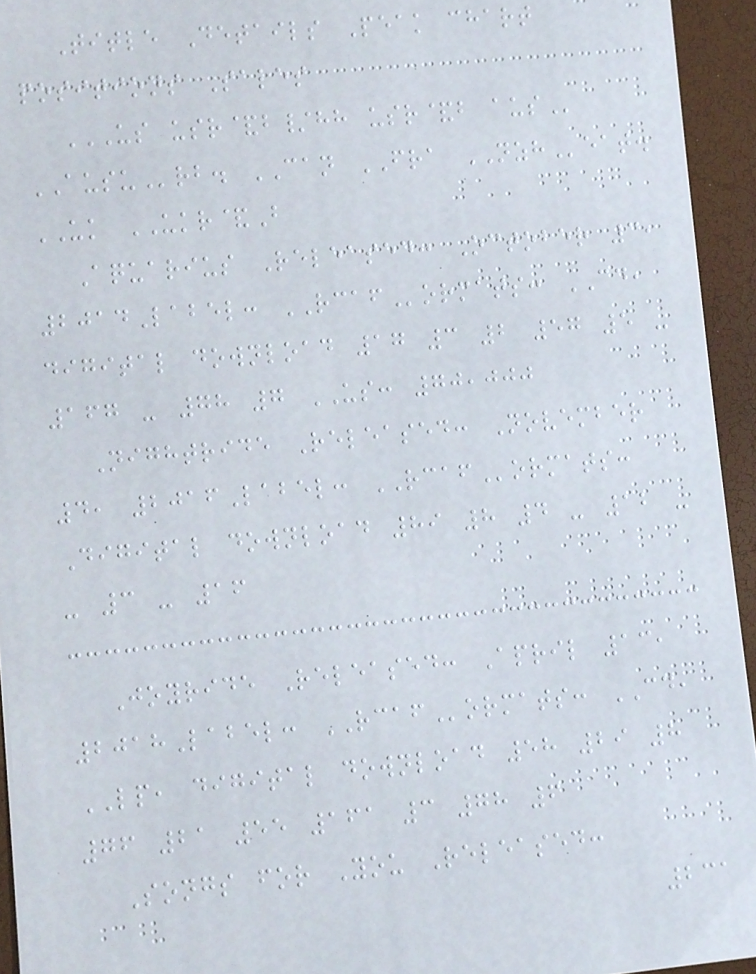Title Details Peak chart
positions Sales
US USR&B/HH USR&B AUS
AUSUrb. CAN FRA NZHeat.
UK UKR&B
Aquarius Released: October 3,
2014Label: RCAFormats: CD,
digital download 17 3 2 57 5 -
167 - 78 7 US: 70,000
Nightride Released: November
4, 2016Label: RCAFormats:
Digital download 89 8 4 - 12 -
- 3 - 16
Joyride Released: April 13,
2018Label: RCAFormats: CD,
LP, digital download 58 29 8
76 21 55 161 3 78 6
Songs for You Released:
231
